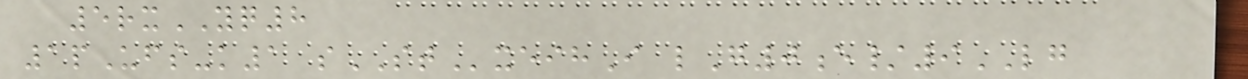5rxYQ8
1pUfs-k1 sSTxeihI lG0e/9LG
